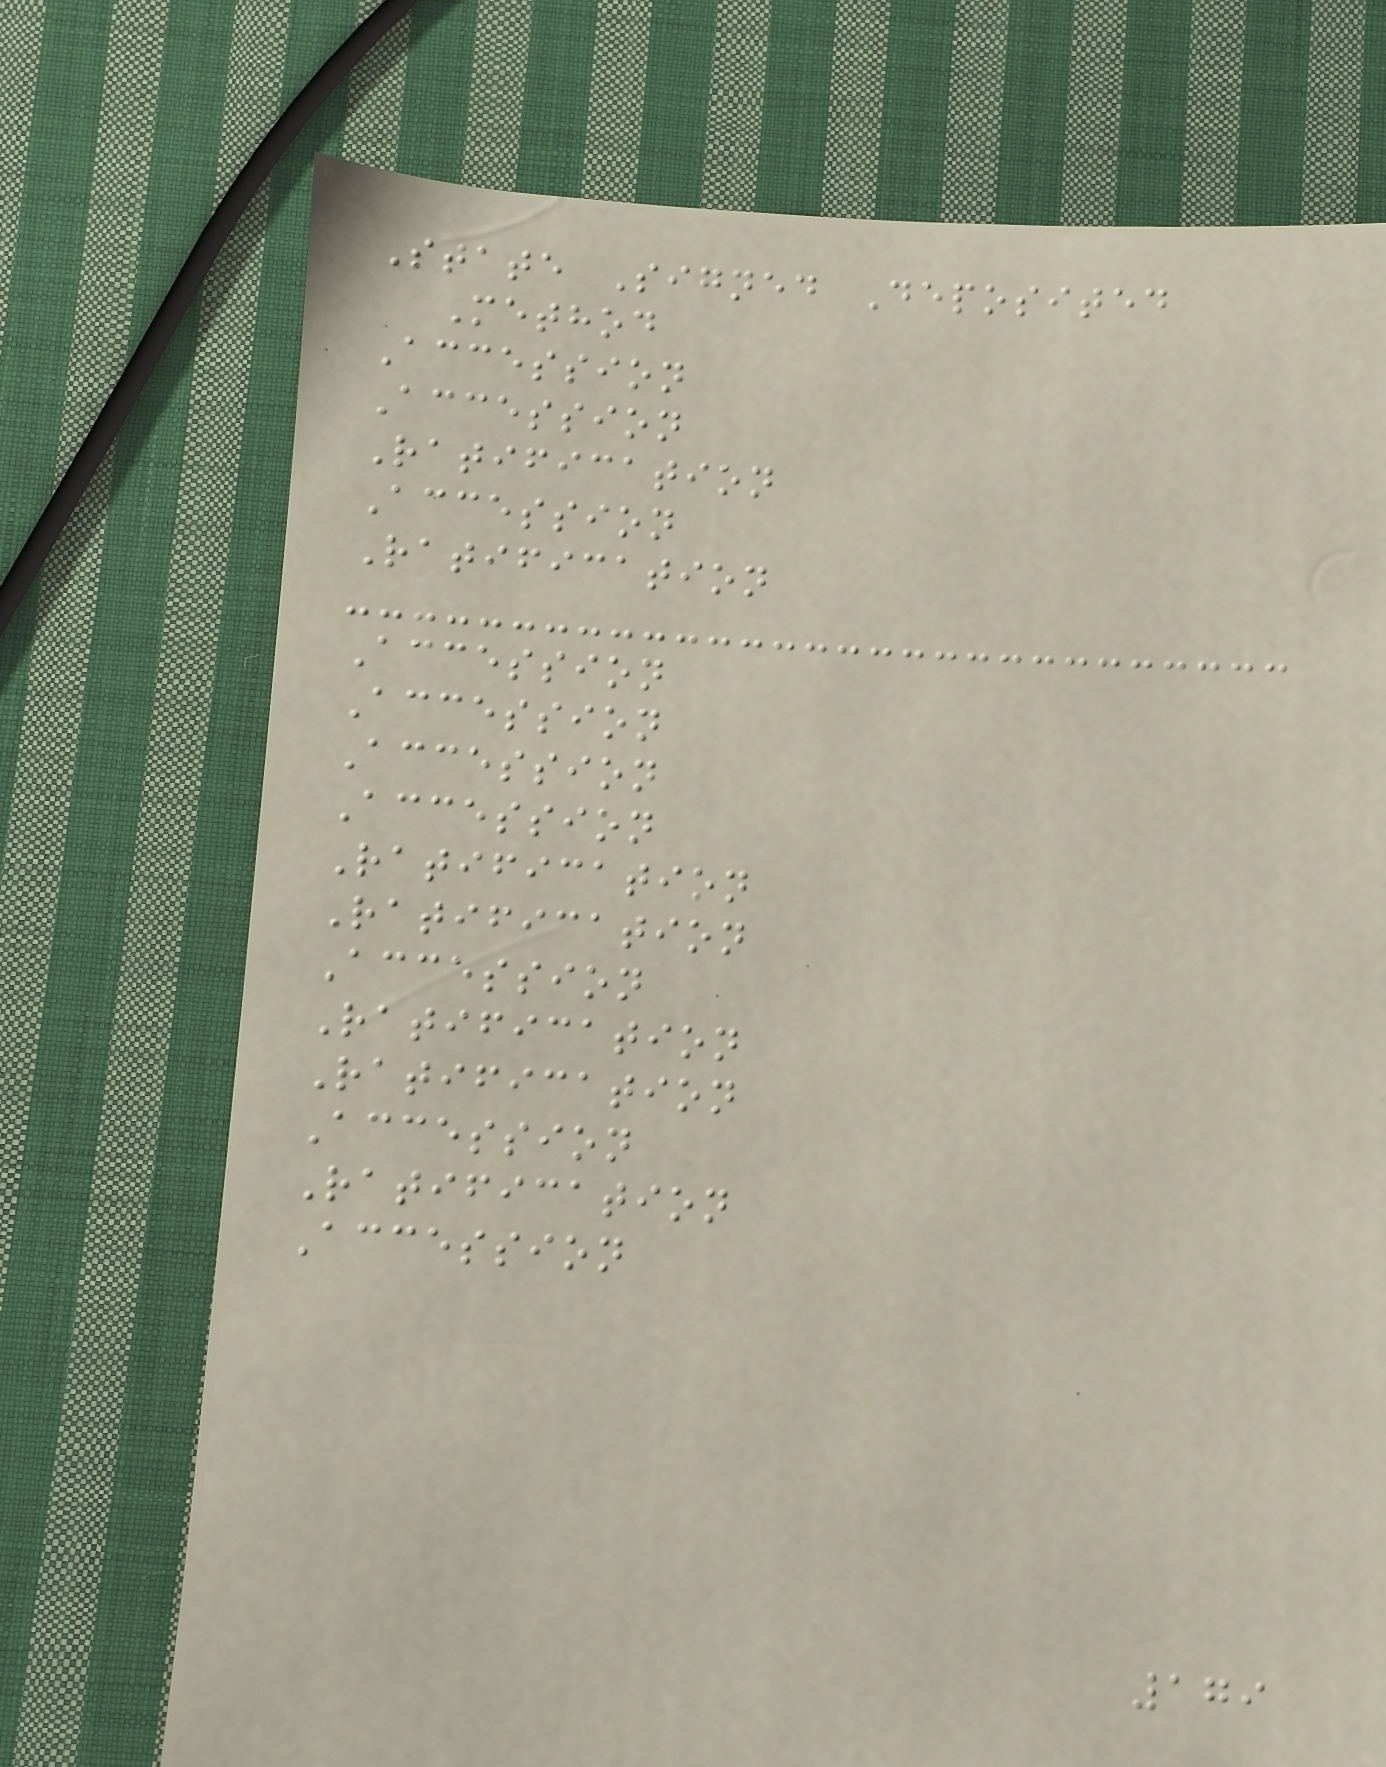State Signed Deposited
Method
Accession
Accession
Ratification
Accession
Ratification
Accession
Accession
Accession
Accession
Ratification
Ratification
Accession
Ratification
Ratification
Accession
Ratification
Accession
179
